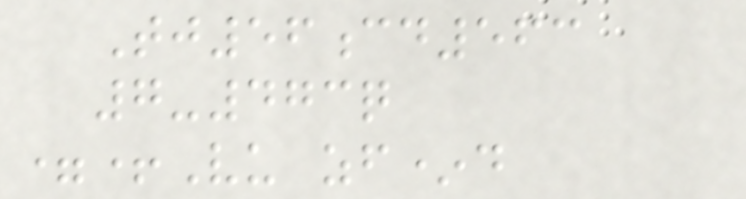Tj56cd563
7-473q
=+Vu zf*d
